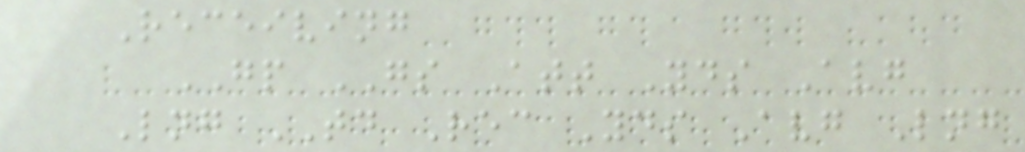Receiving
GP GS Att Yds Avg
Lng TD Rec Yds Avg Lng
